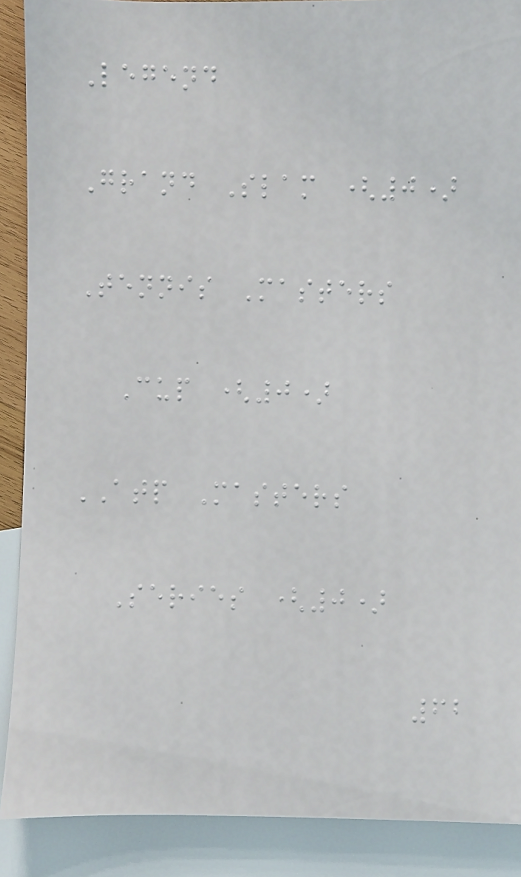Legend
Grand Slam (0)
Tennis Masters
Cup (0)
ATP Masters
Series (0)
62
